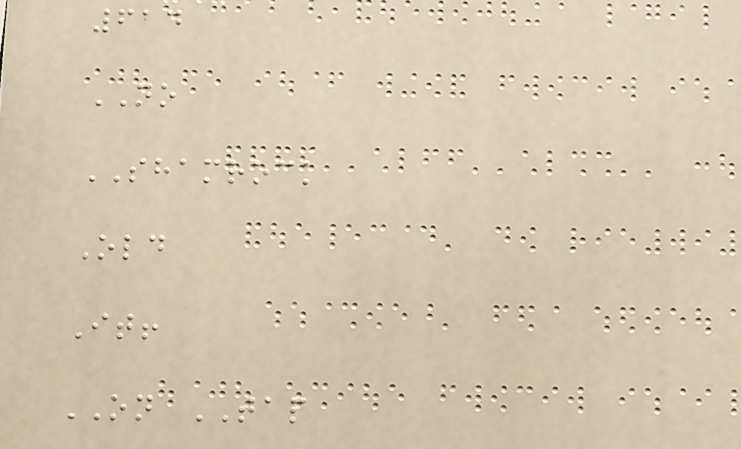614
NO
SHAMROCK
Old
It!
ON TAP
